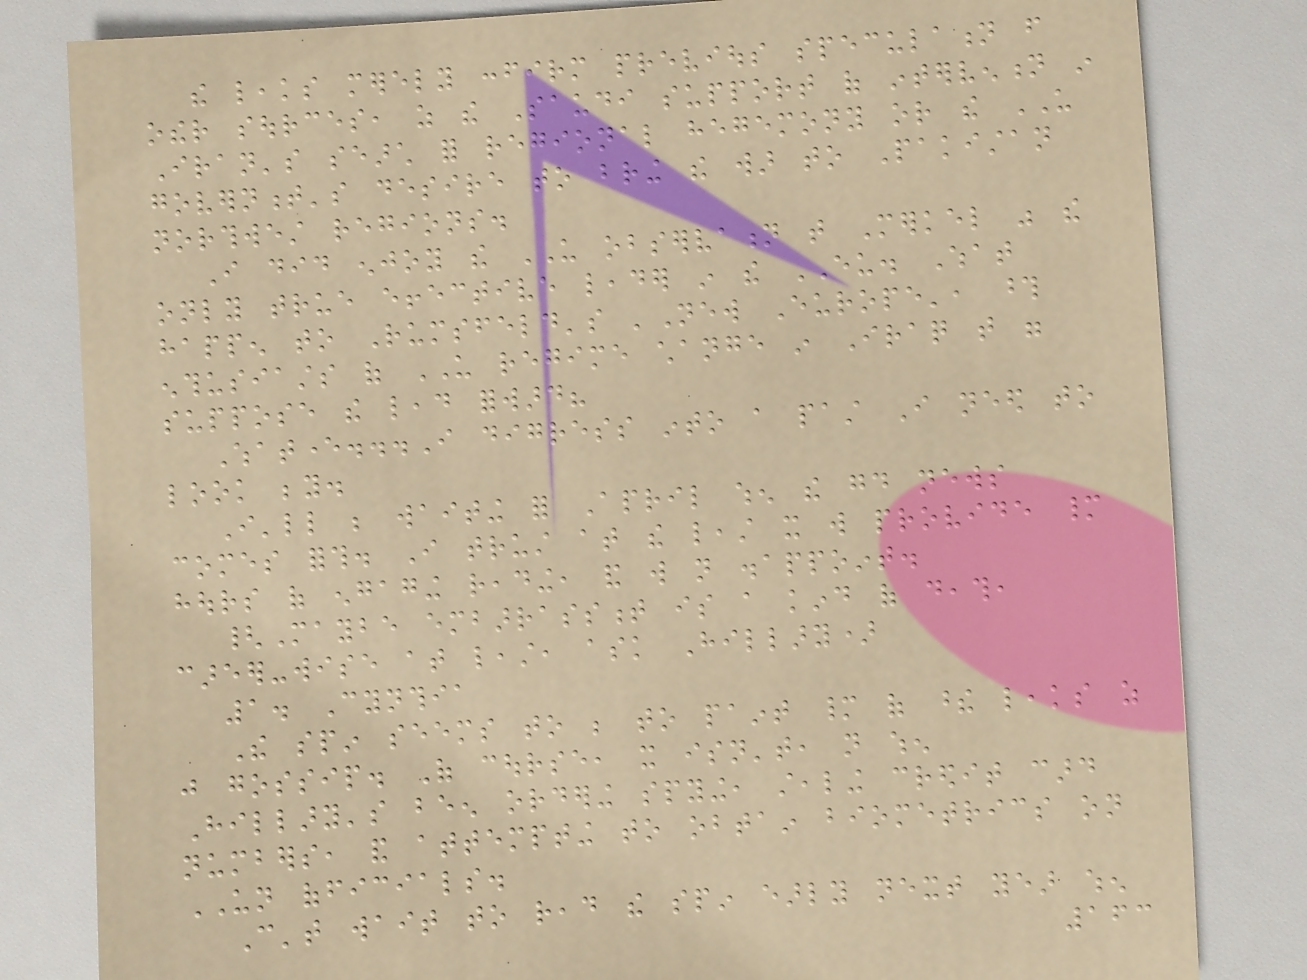the leaks merely confirm previous speculation from
other sources, as the Saudi support of intervention in
Iran's search for regional hegemony or the US
government's desire to bring the war to Pakistan
northwest regions.
I did enjoy the US observation that Merkel was the
only true effective leader in the EU. What
happen to Rumsfeld's 'New Europe', those
enthusiasts of US regime change in Iraq that were
suppose the lead forward?
Whatever...I digress into a past I need to
look beyond.
I'll be waiting for April when the good news
comes forth. I trust at the least it will provide many
hours of engaging reading, and will not disappoint.
{Maybe embarrassment is a kind of death,
career-wise at least, ask Hillary)
1. Cynthia
The spin seems to be to paint many of these leaks as
just gossip. Of course, it isn't, not when
Hillary's been ordering spying, stealing credit card
numbers, and attempting to obtain biometrics on
UN officials.
Can't wait to read the spin early next year when
163
